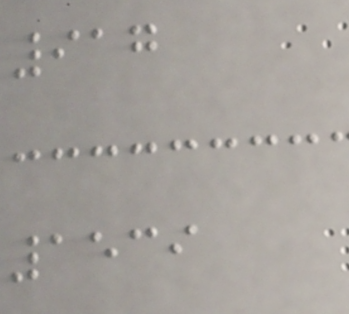917
1539
